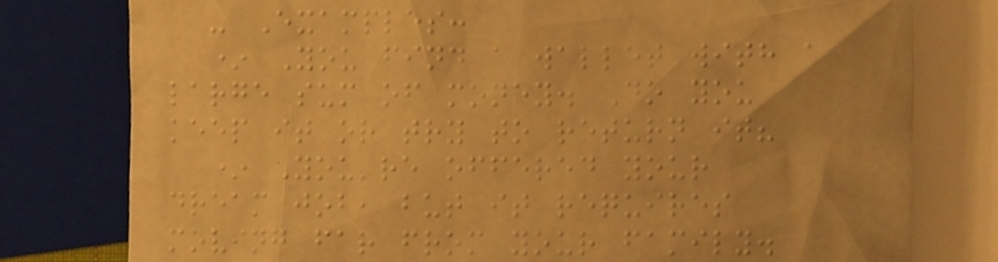- Examples:
* You find a wallet with a
large sum of money. Do you
keep it or try to return it?
* You're offered your
dream job, but it requires
moving far from your family.
